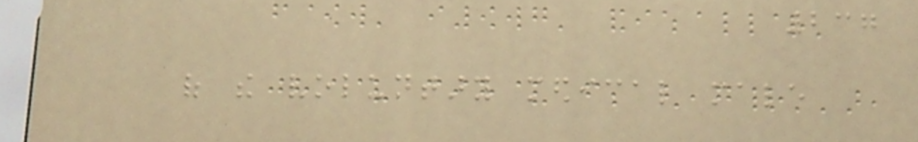237
of the voluntary medical male
